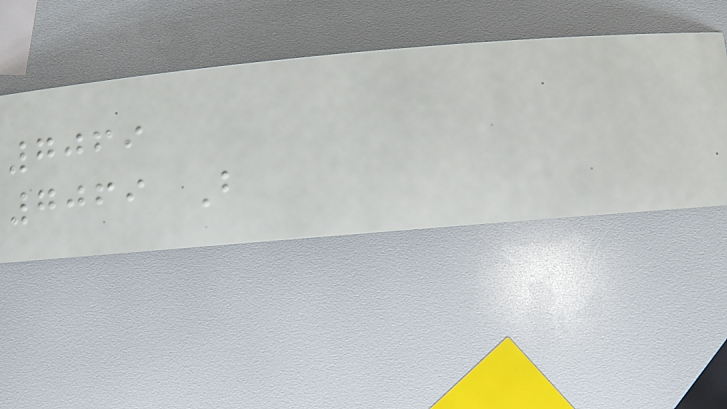7069
7069 B
